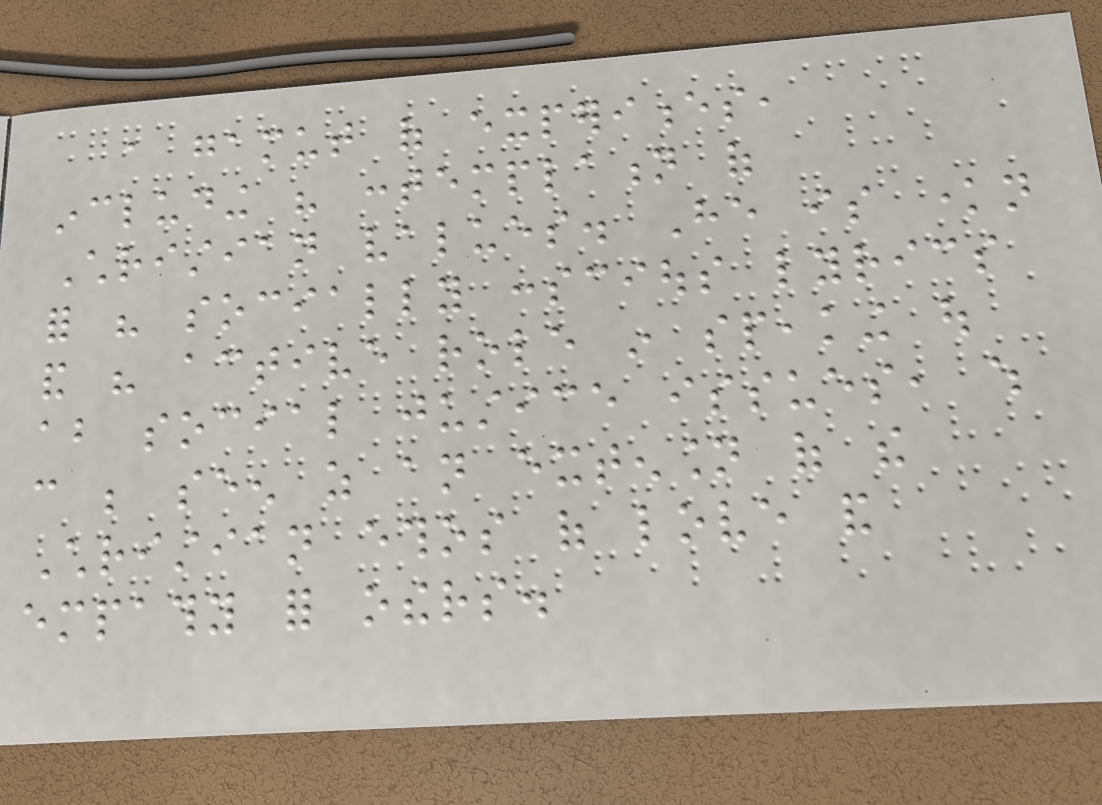a gamut of experiences,
including his contemplation of
Christian values. He is known
for his socially conscious lyrics
and his active role in speaking out
about social justice issues, which
can be seen as an extension of the
Christian ethos of love and
empathy for others.
